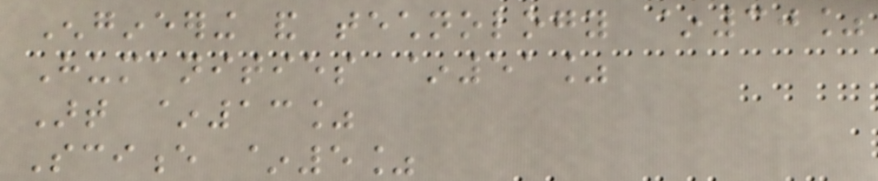Engineering and technology ~30%
Humanities ~51%
Art ~13%
Science ~5%
